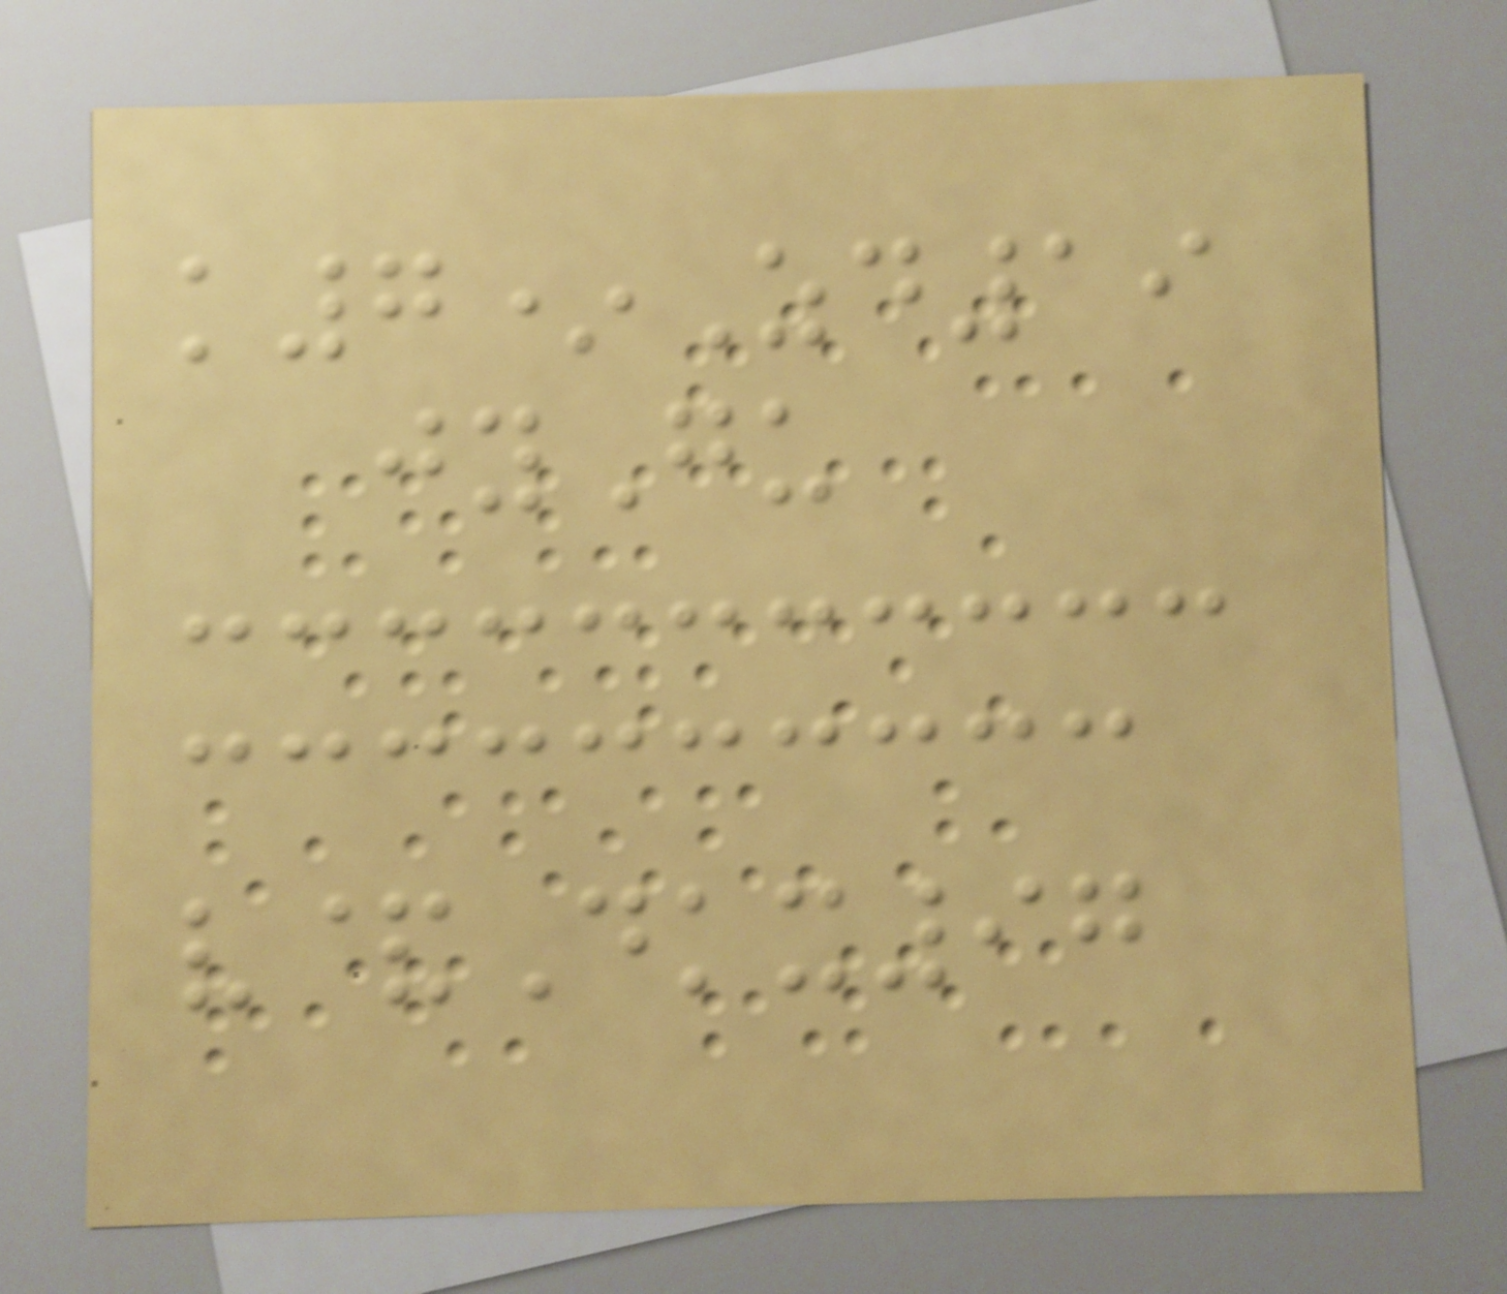k7*Zd19
jyGu
v&Dkx97
